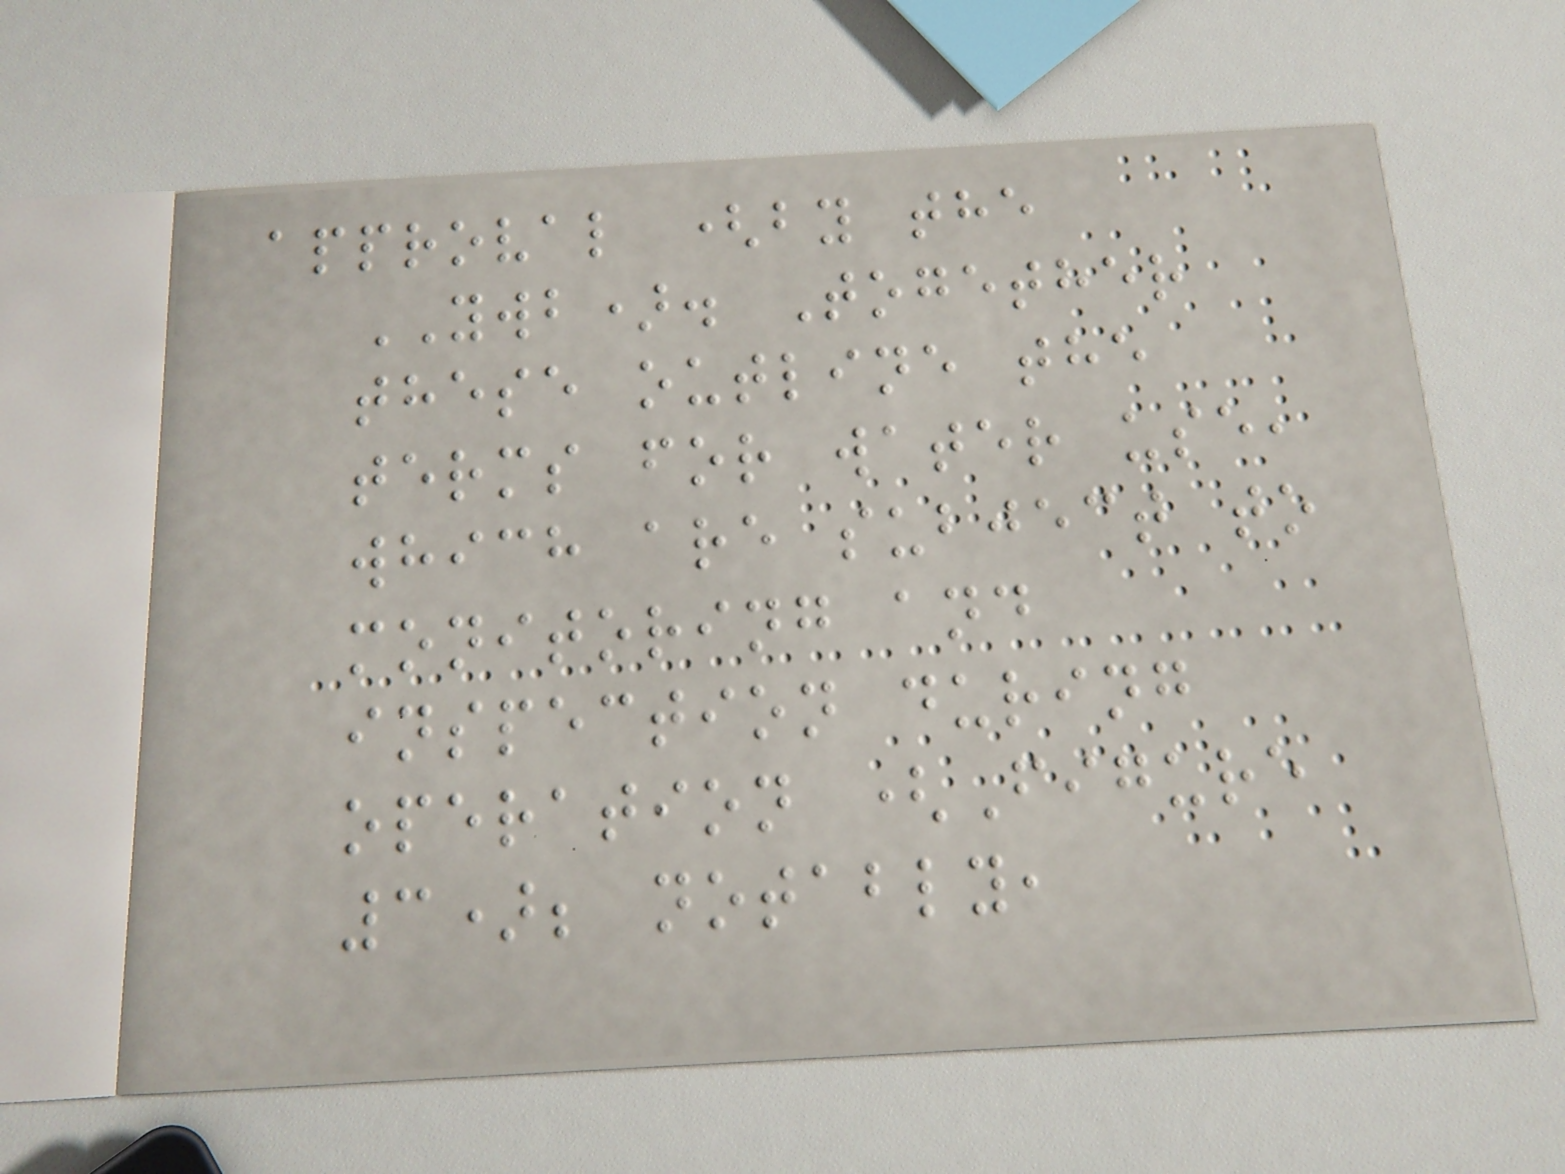approval (by the
YWB). Together
these outline the
terms for water use,
which are subject to
monitoring and
inspection during
operation (Figure
3); notably,
